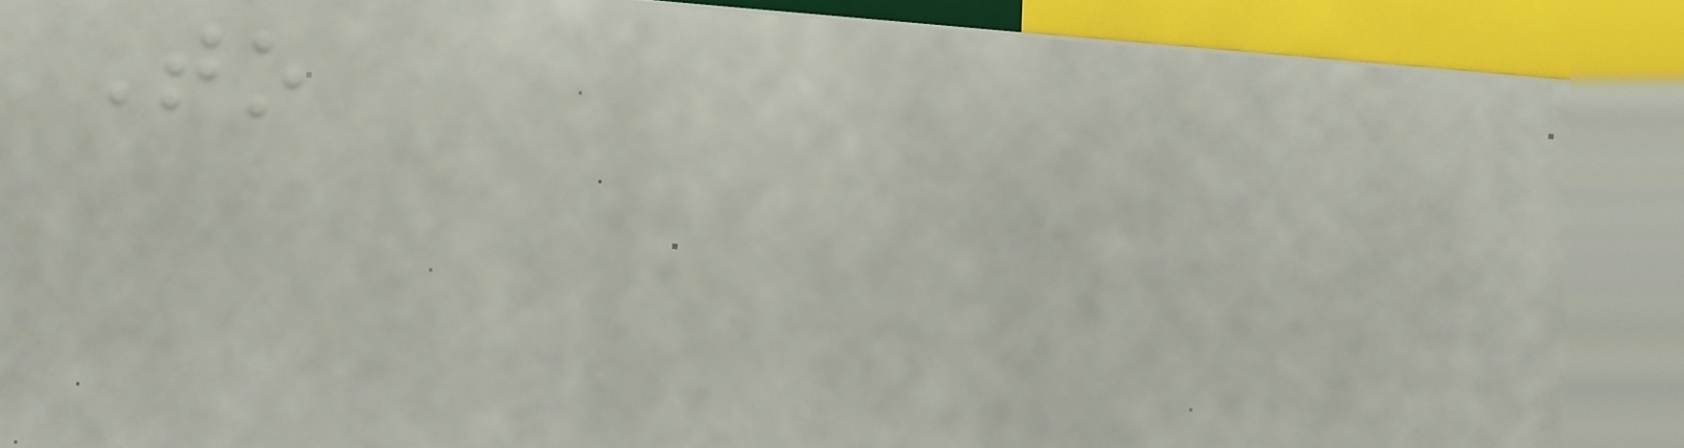To
